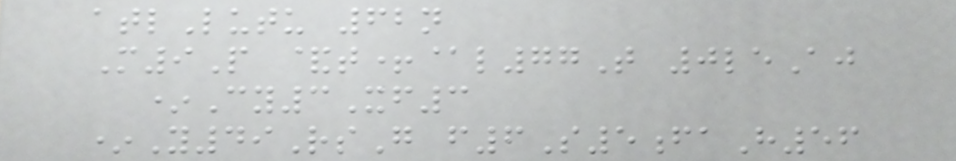atlLutu 62n
M9P &t+@l77T 0leAj
*Cy3Xf3
*Y49RsG f6S5faH56
